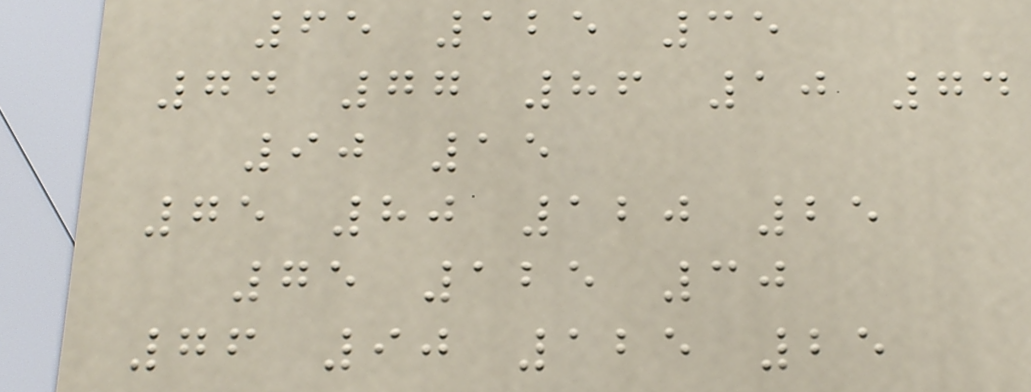65 125 35
74 77 86 10 74
90 15
75 80 120 25
75 125 30
76 90 125 25
